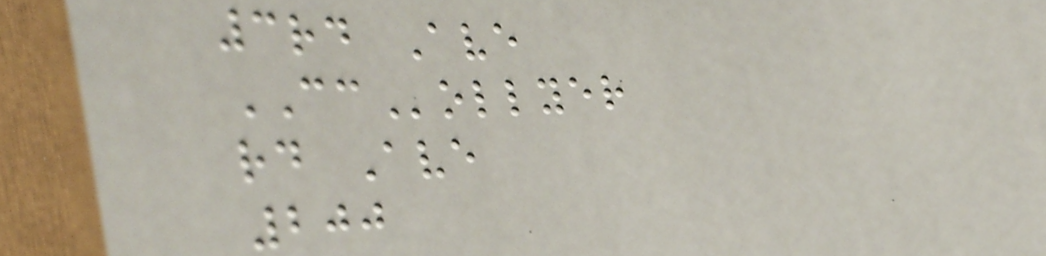3rd Ave
CCollyer
rd Ave
200
